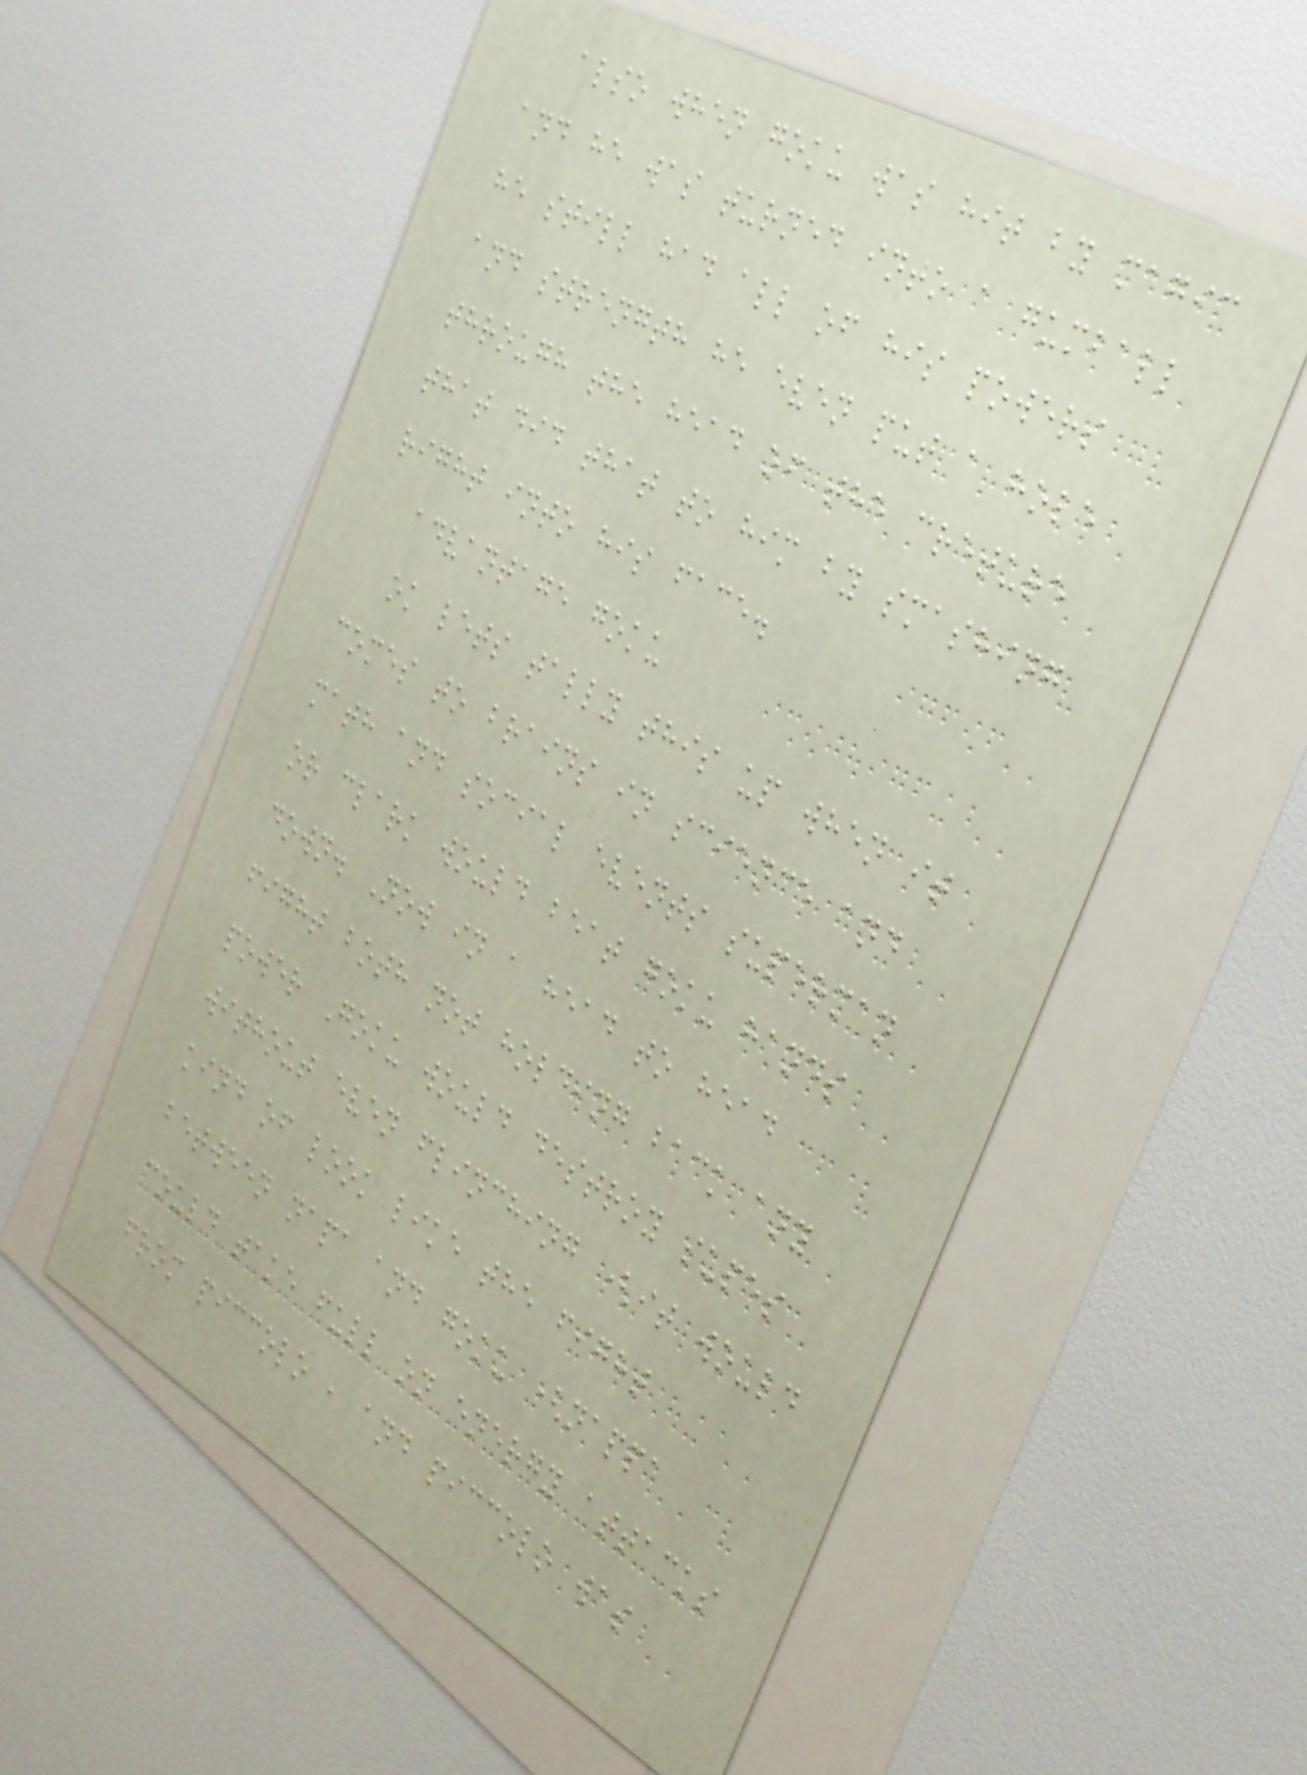also when goku was hit by magic
and he was turned into a gumball
he still had all of his powers
and strength he even put a hole
through the head of the creture
that did that to him by smashing
right into his face.
advantage goku
ok lets tally this up when it
comes to brains in science and
math and social events superman
or clark would beat goku hands
down. Now in a head to head
fight both not holding back any
power Goku would destroy supes
without even flinching (it would
kind of look like the fight
between napa and goku (nappa
could take full on energy attacks
from piccolo , and piccolo was
